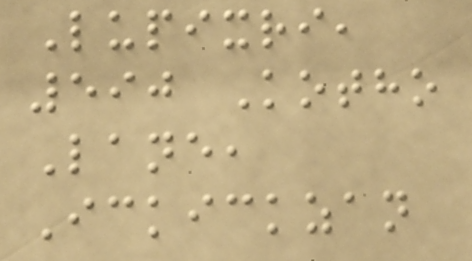Lupixri,
590 Kotho
Lane,
Ickickzan
